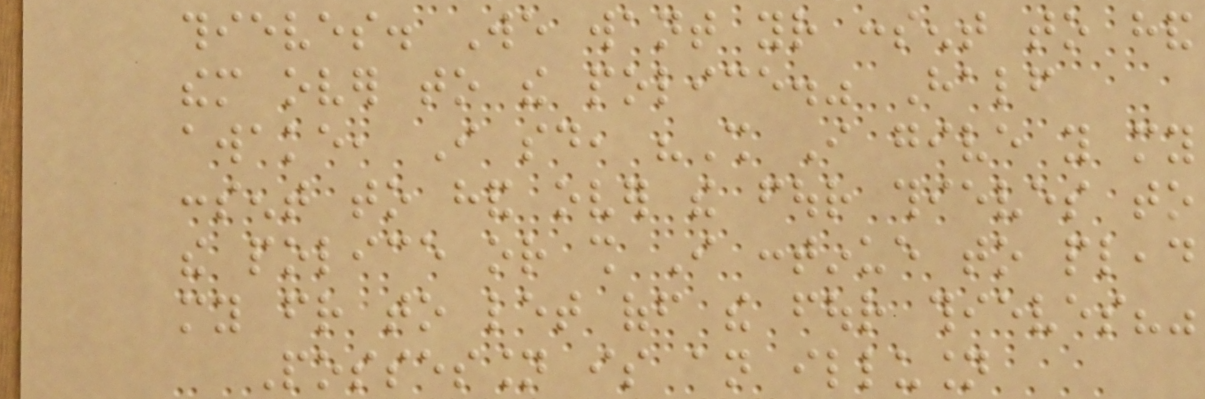thieves. We want your consent to hand
them over to the police." Half
awake, I said, "Shall I give you my
consent to hand over the four thieves to
the police or shall I continue to plead
my friend to let off the four thieves?"
Possession is an illusion
